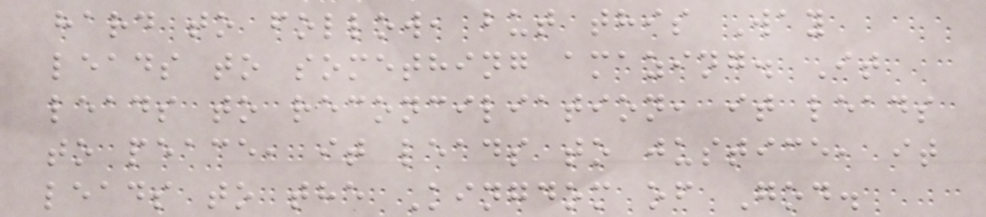hard to follow, but this Way
leads to something amazing. It
leads to reconciliation, it leads
to peace, it leads to justice, it
leads to the Kingdom of God.
